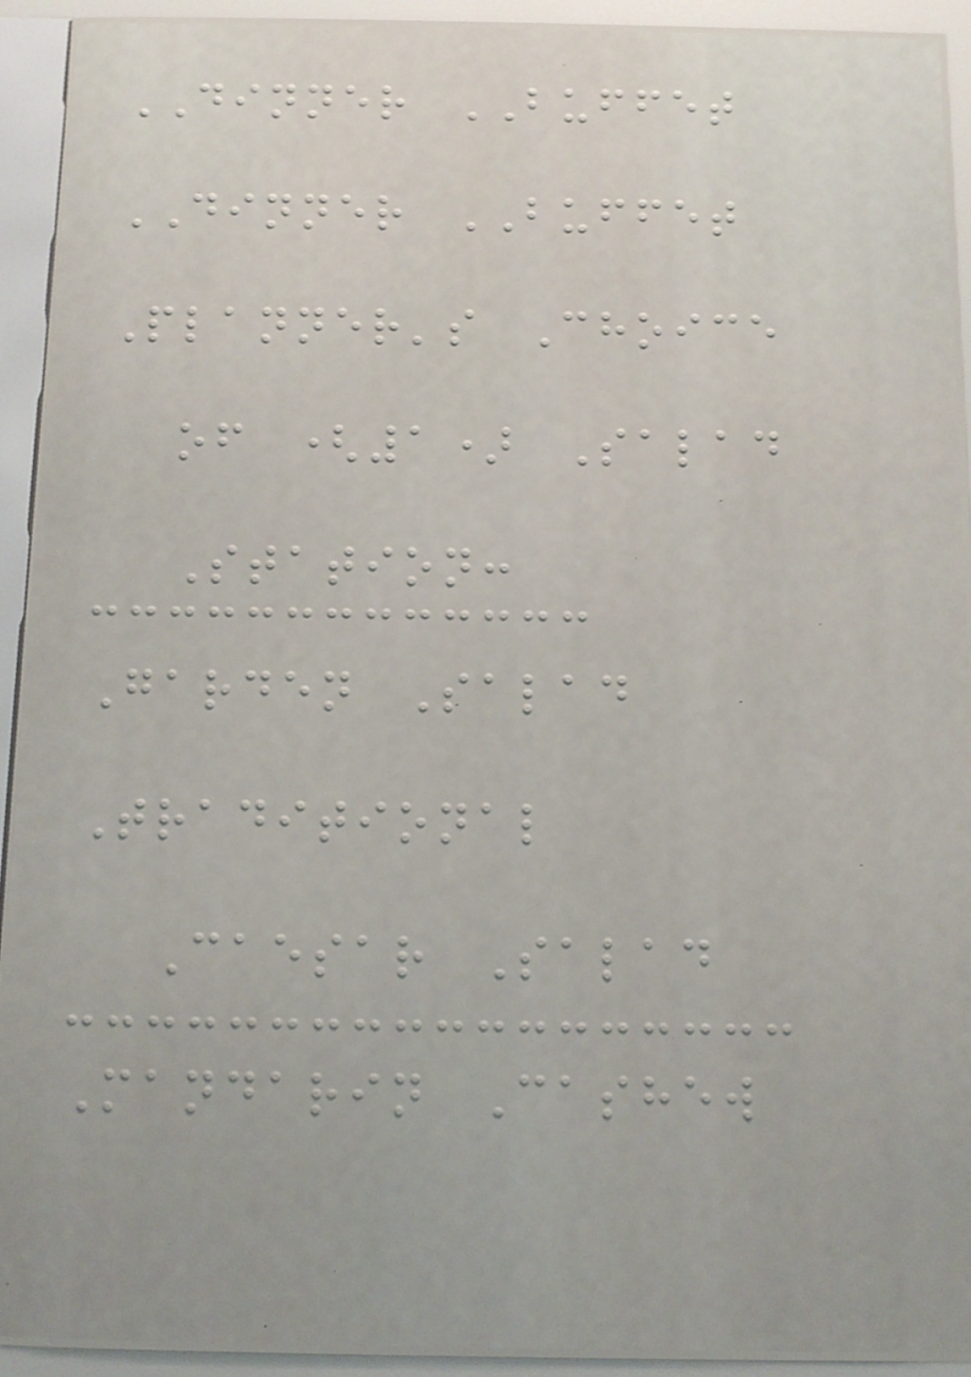DINNER BUFFET
DINNER BUFFET
Planner's Choice
of (1) Salad
Station:
Garden Salad
Traditional
Caesar Salad
Mandarin Cashew
